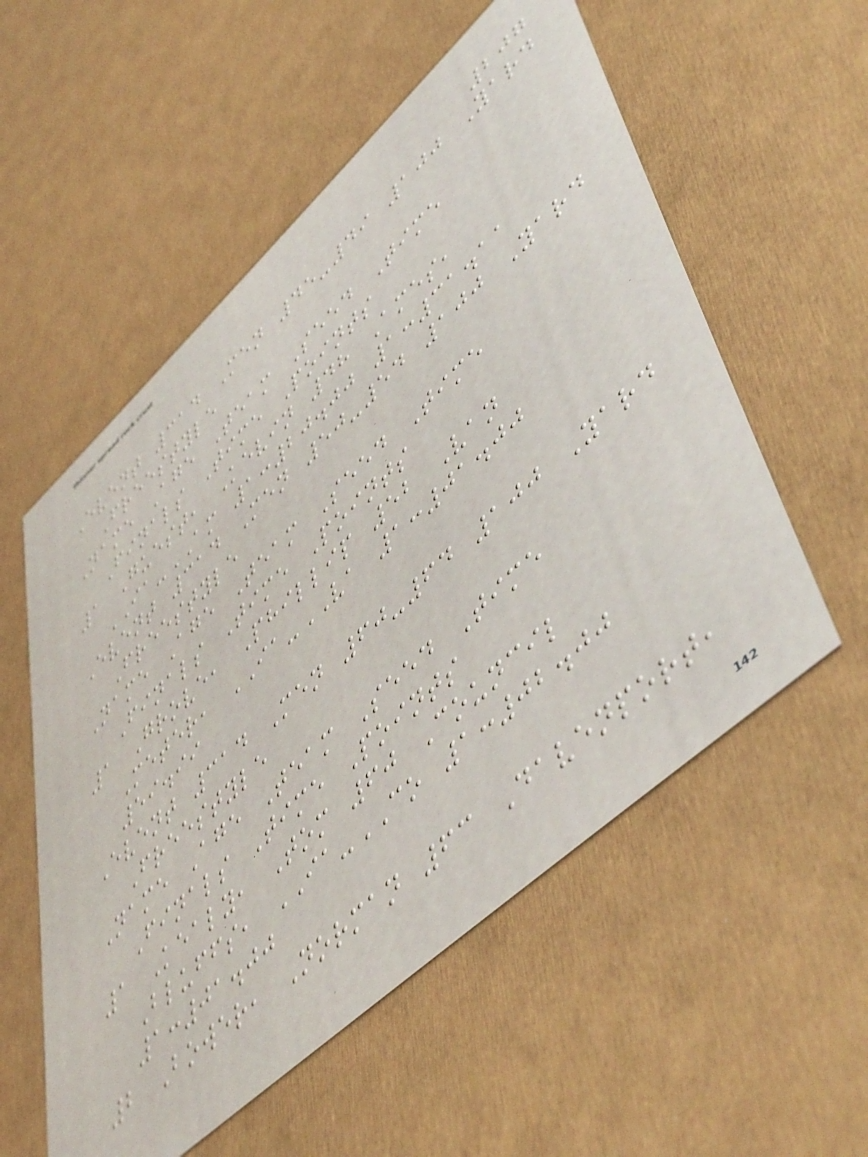207
Event 314 Men 45-49 100 Yard
Freestyle
Name Age Team Seed Time
Finals Time Points
1 Guest, Kevin 48 Ames,
IA-AM 1:20.00 1:31.11
Event 314 Men 50-54 100 Yard
Freestyle
Name Age Team Seed Time
Finals Time Points
1 Grove, Phillip 52 Van
Meter, IA-VA 1:01.00
59.99
Event 314 Men 60-64 100 Yard
Freestyle
Name Age Team Seed Time
Finals Time Points
1 Kealy, Tom 60 Council
Bluffs, IA-CO 1:02.00
1:01.00
2 Bower, Norman 63 Davenport,
